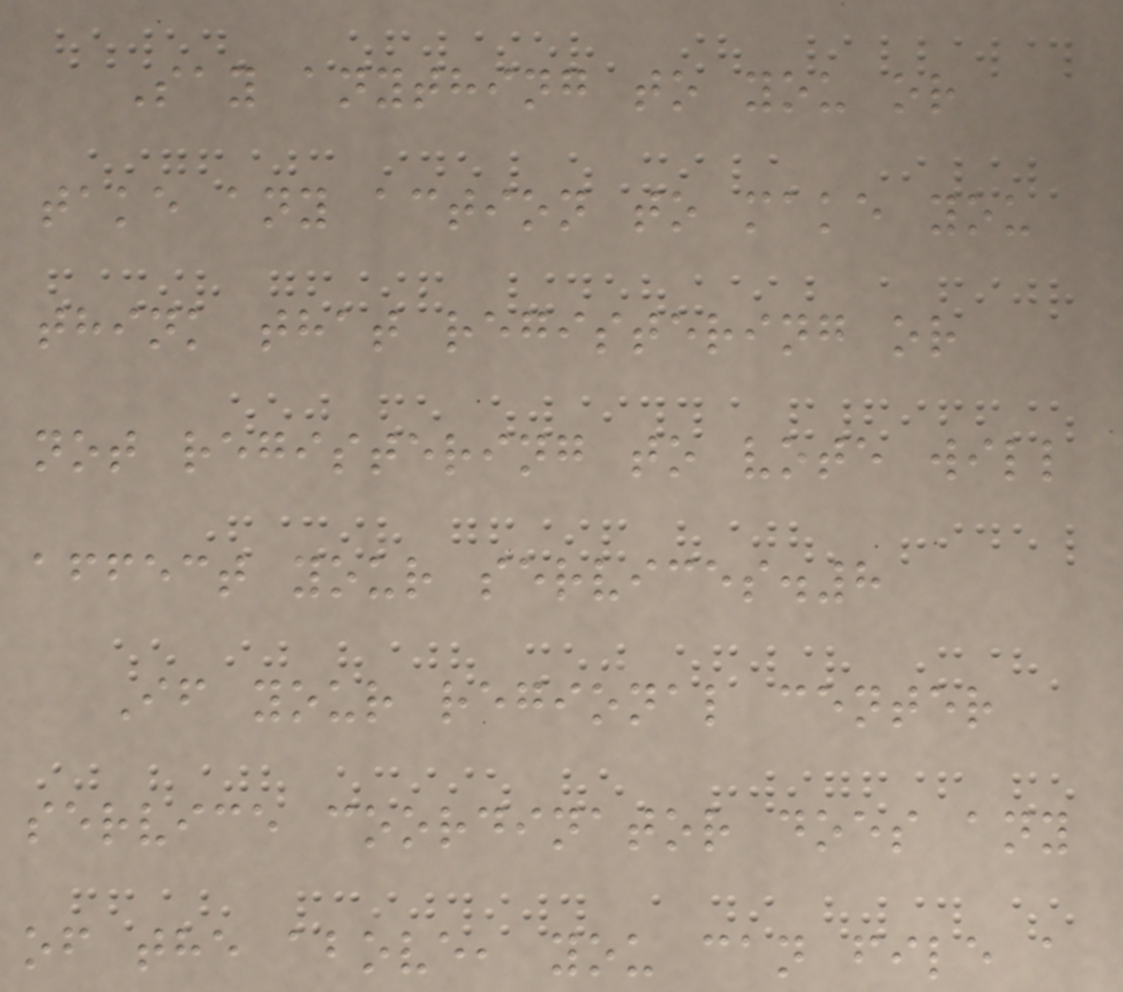Say anything to you or
take any action to make you
think that registering or
not registering to vote will
affect your services.8
If your regional center
service coordinator does any
of the above, you can file a
